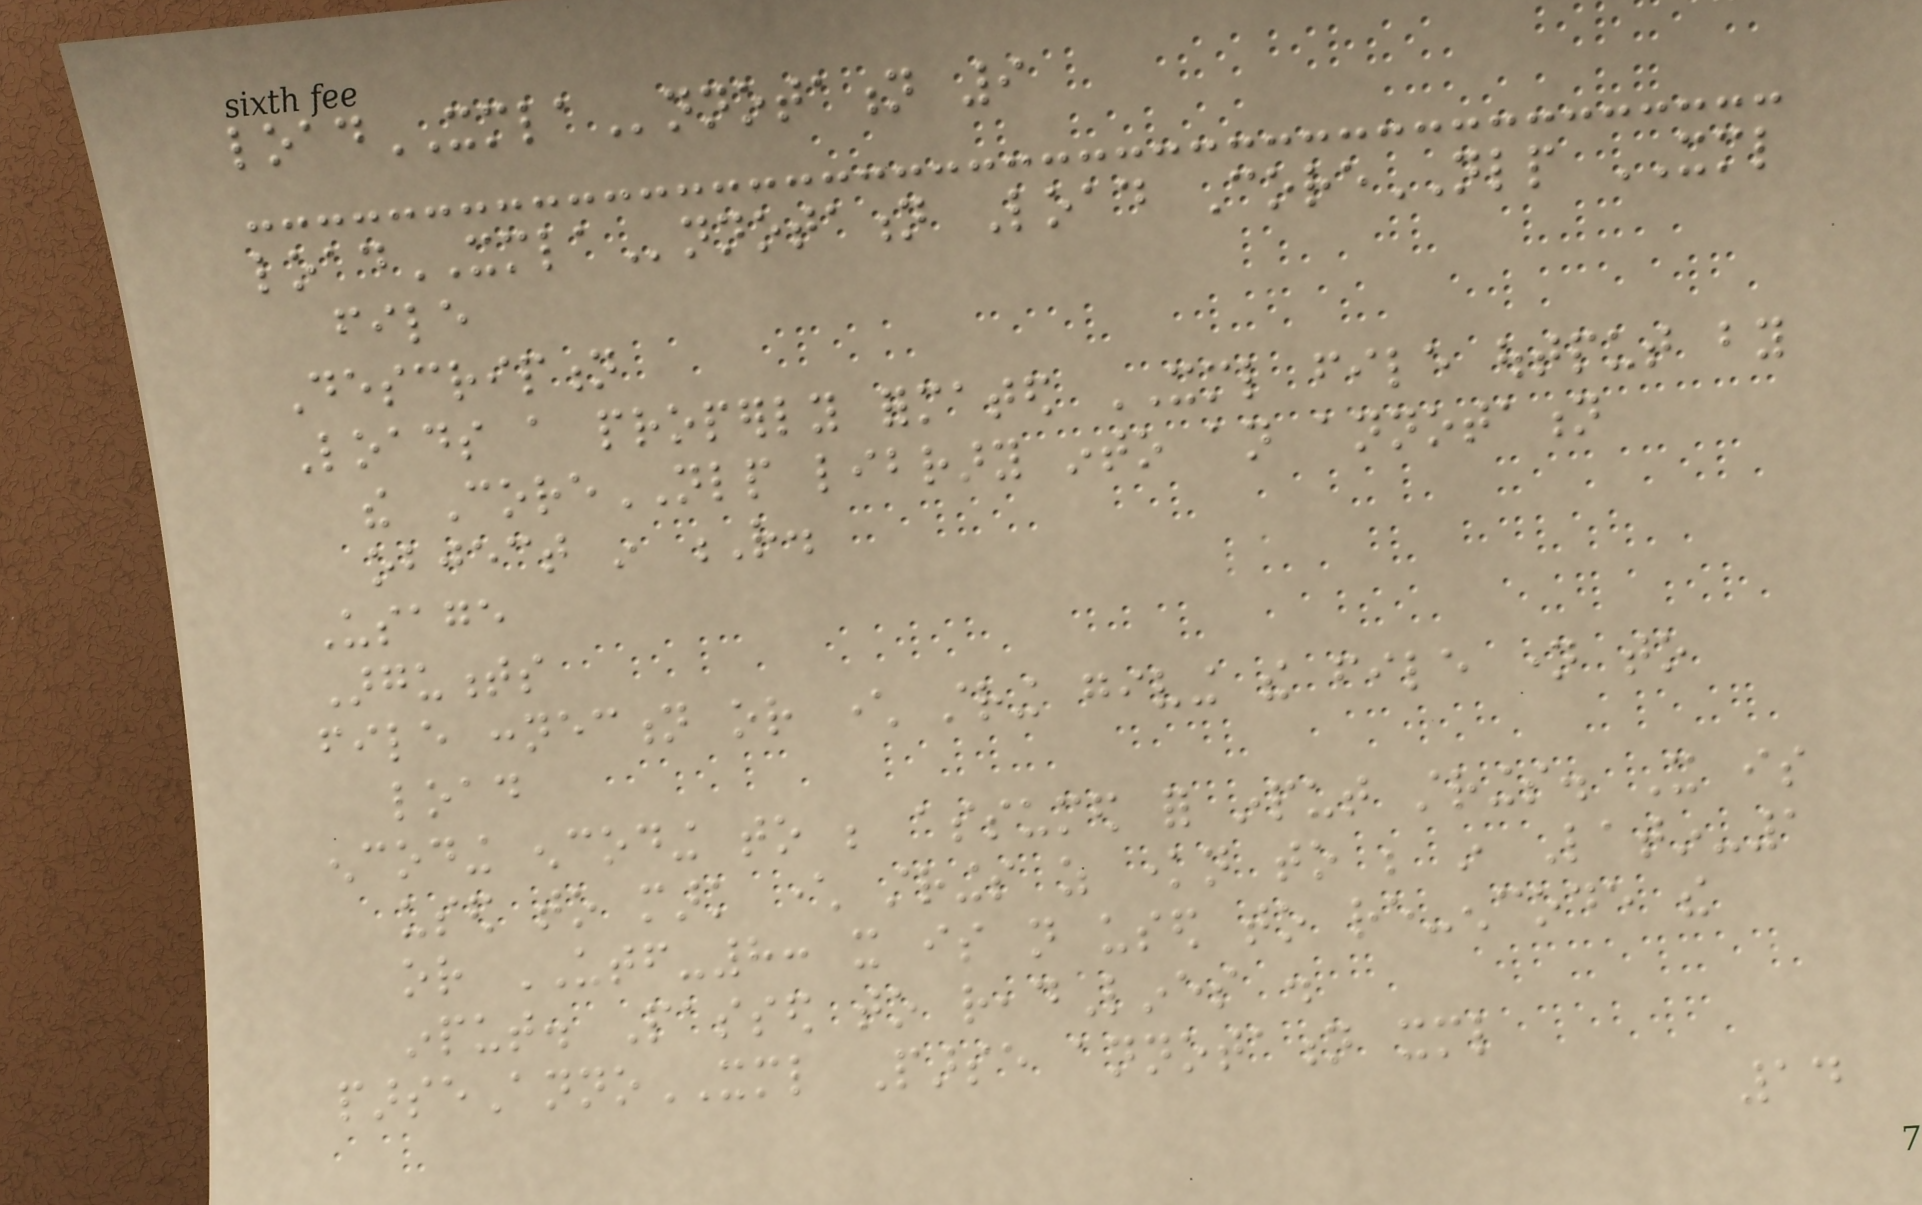loadXMLAnnotation 9
loadXMLAnnotation Load CoreNLP XML
file
Description
Loads a properly formated XML file output by
the CoreNLP library into an annotation
object in R.
Usage
Arguments
file connection or character string giving the file name to
load
encoding encoding to be assumed for input strings. It is
used to mark character strings as known to be in Latin-1
or UTF-8: it is not used to re-encode the
input. Passed to readLines .
parseAnnoXML Parse annotation xml
14
